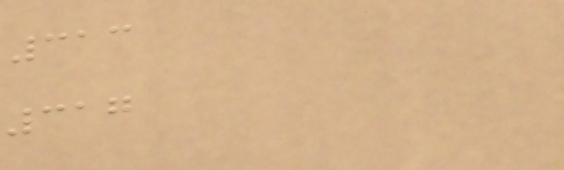313
317
